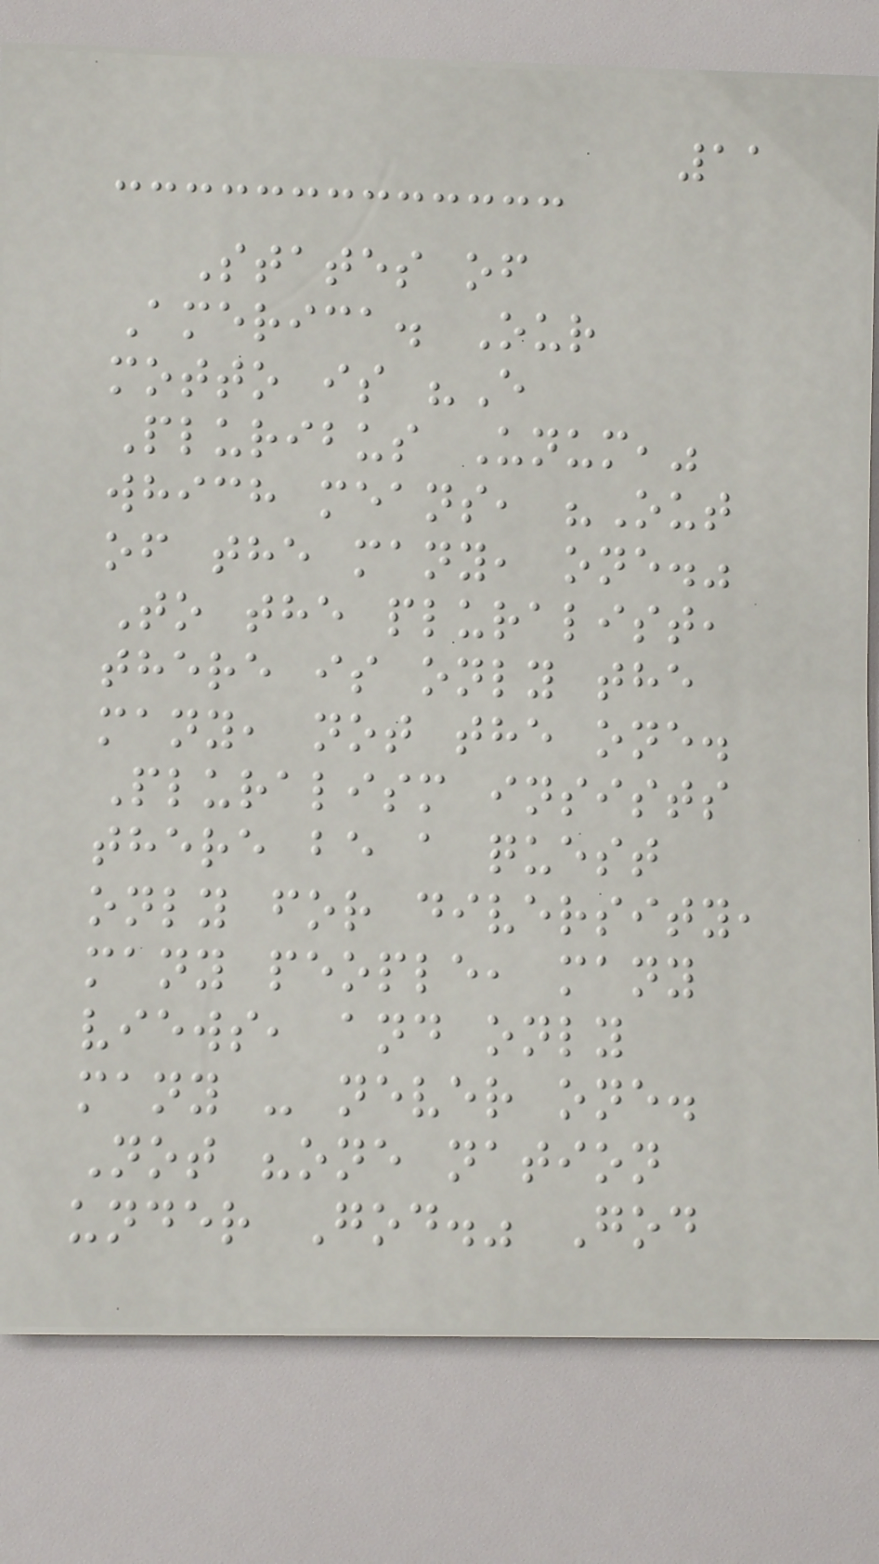11
States of
America. Our
motto is "E
Pluribus Unum,"
which means, "Out
of the many, one."
To the pluralist,
there is only the
many, not the one.
Pluralism insists
there be a quest
only for diversity,
many people, many
views, and only
many - never one.
Not "one nation
under God." God
